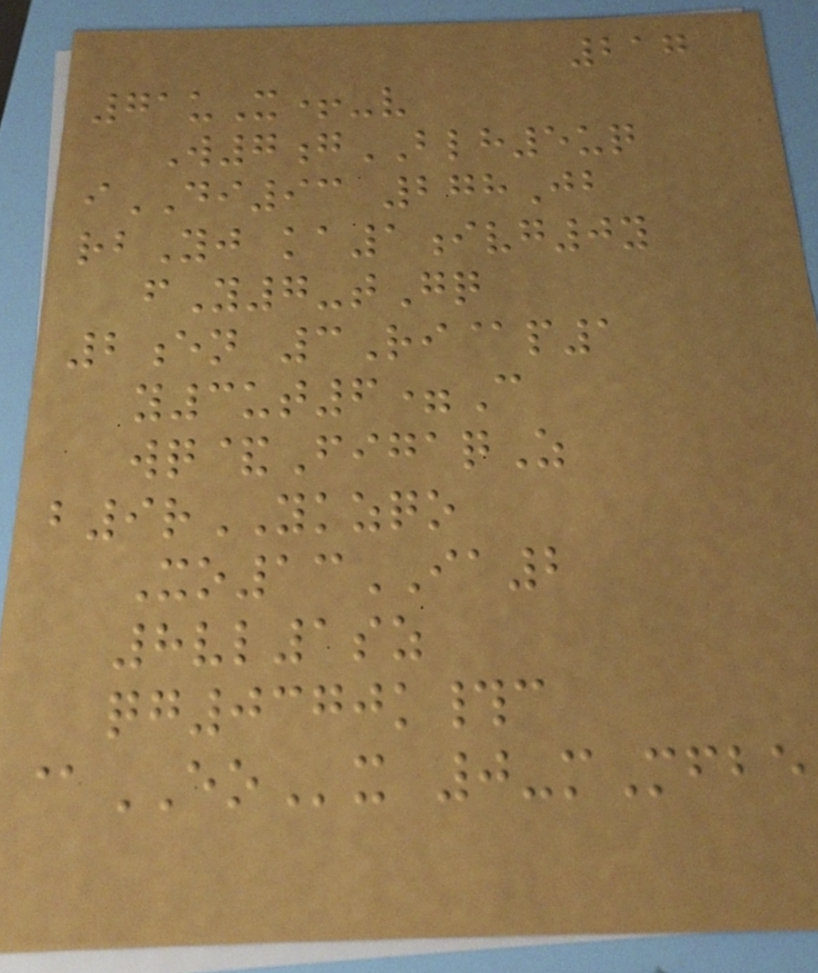217
71uX+-v
W7gBLH5uq
iDI93 278Jb
rbYj ka1ivg0y
fY7-tGq
2en 3Ri@p1
y3ut6=C
wq&FigaqZ
b9rYKZQO
Xo13IA2
8vl1sz
qg0370k#c
@EOx 0-mMfbe
